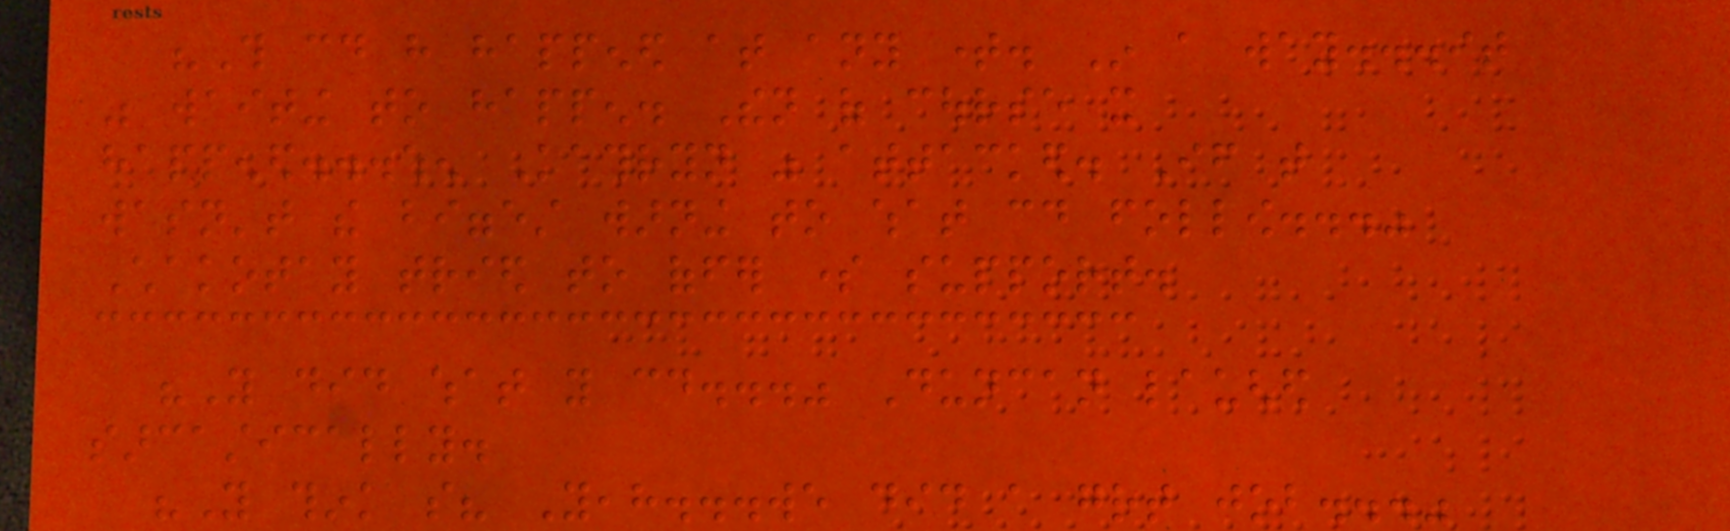"This could have happened at any time. In a way...it
was waiting to happen. Then of course it
happened...when Kathryn was attacked. If that
wasn't the biggest warning to what could follow..."
Chakotay tried to offer some support.
"You did what you could..." Duncan laughed
sarcastically.
"You think so? Yeah...we did a great job..."
